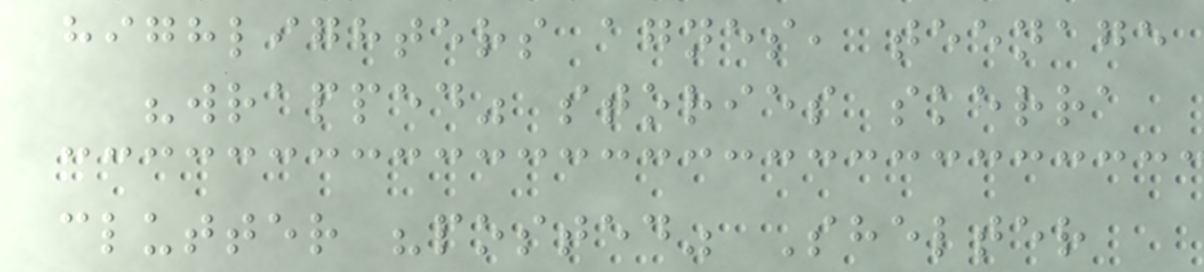highlighters agnes, teenage
"wrapped" stories skerra
clutter "posted" Shelter
